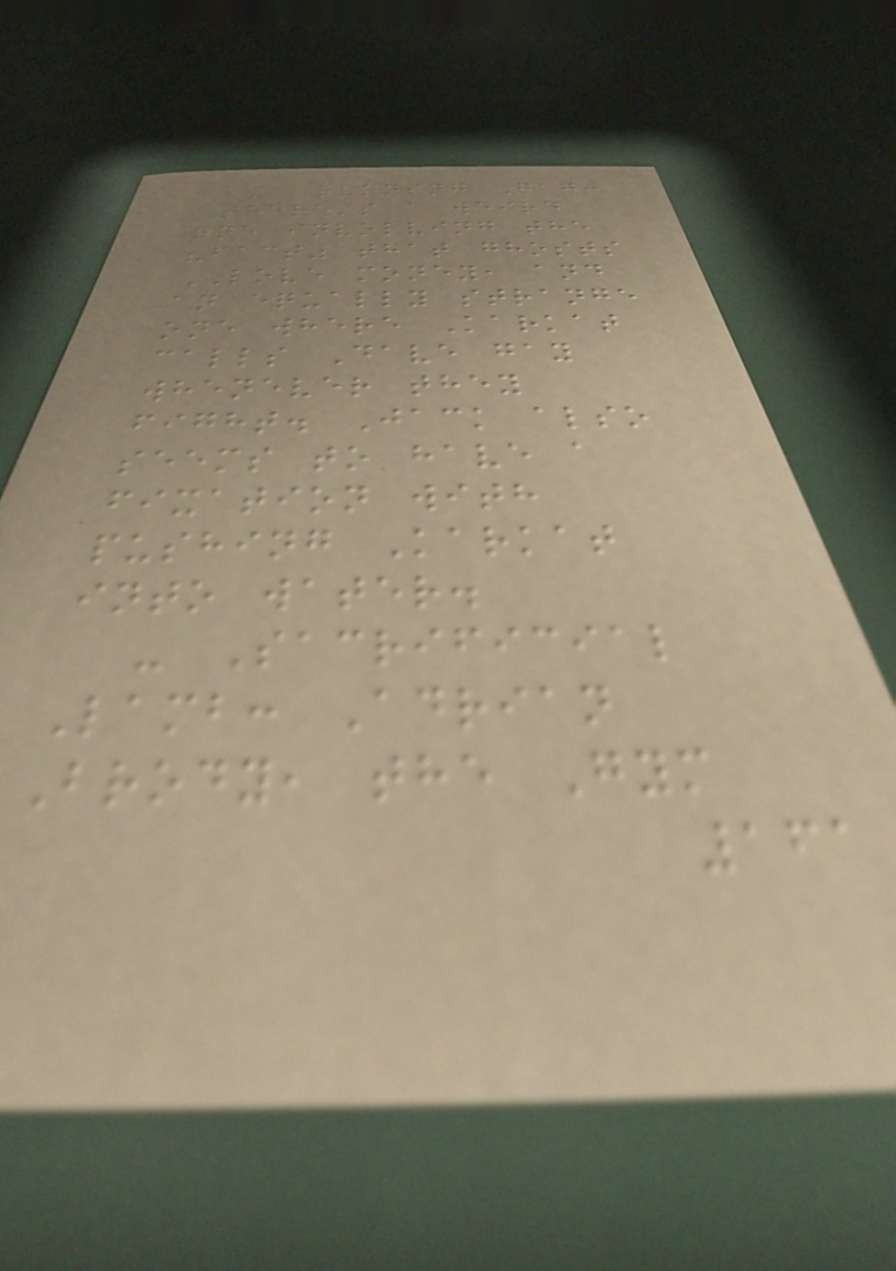- Running Gag:
There's a weird
one involving the
"fact" that ghosts
LOVE money, and
an equally strange
one where Karkat
calls Dave gay
whenever they
fight. Jack also
seems to have a
fixation with
pushing Karkat
into water.
- Sacrificial
Lamb: Adrian
Brody, the Gym
161
